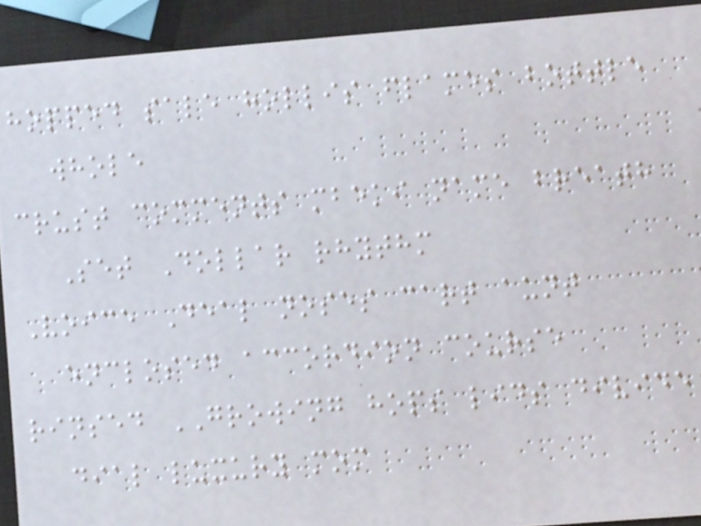hopped sale hollis flames bottle
whole
crust comments mbeki name breath
Set Dollar rhythm
Voice Deal noses cart aunt
enclosed accordion course
rinsed GROWING hops lids divide
dial luxury mom
